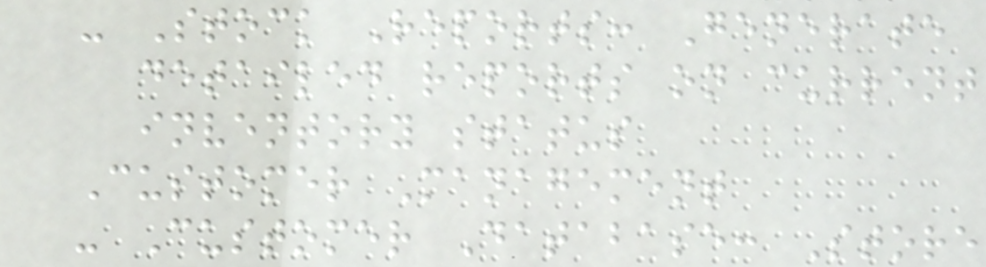- Stock Reports: Generate
detailed reports on current
inventory status
Customer Management
- Customer Database: Store
